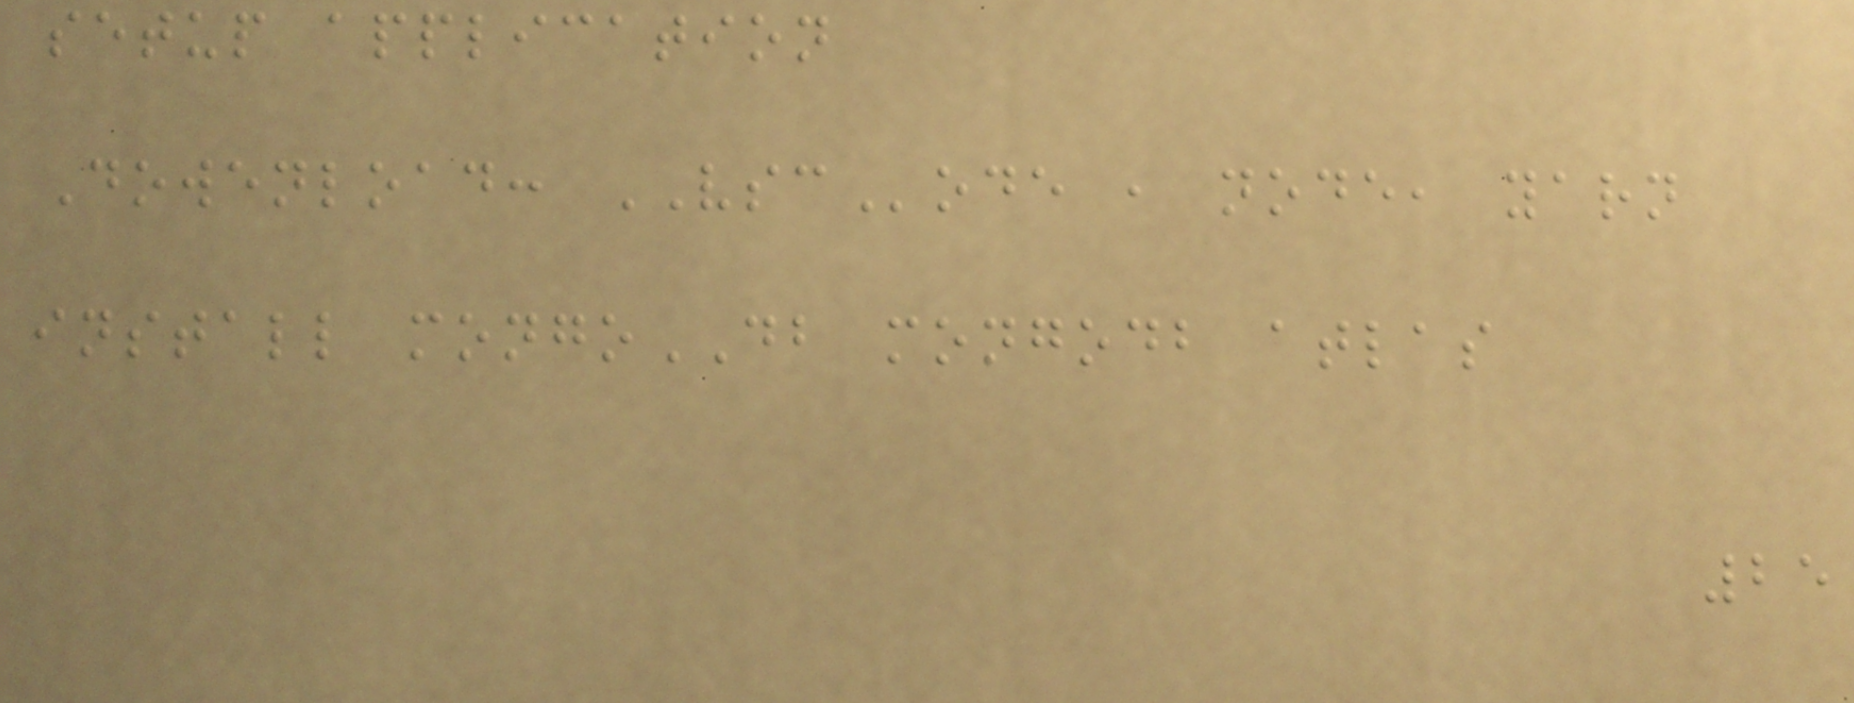setup application
Dowenload: VSCode , node, yarn
install mongoDB mongodb atlas
25
